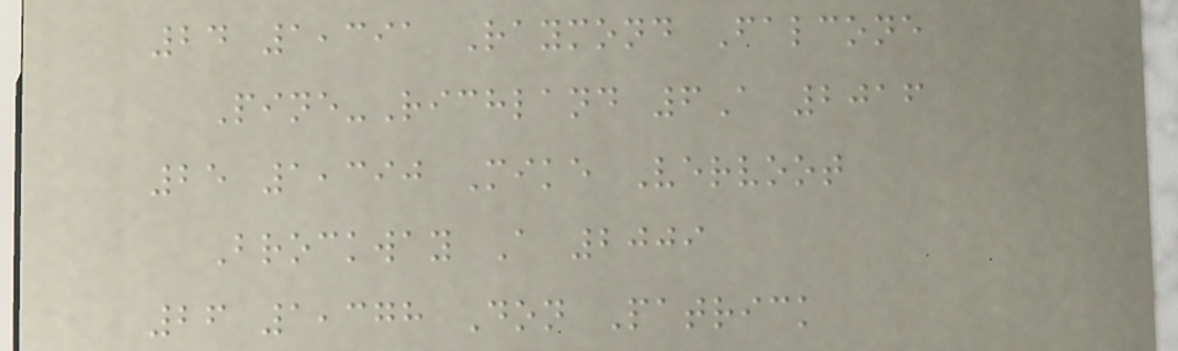24 1,391 Raymond Falcone
Pine-Richland 6A 2016
25 1,390 Mike Vervoot
Brockway A 2009
26 1,378 Don Patrick
